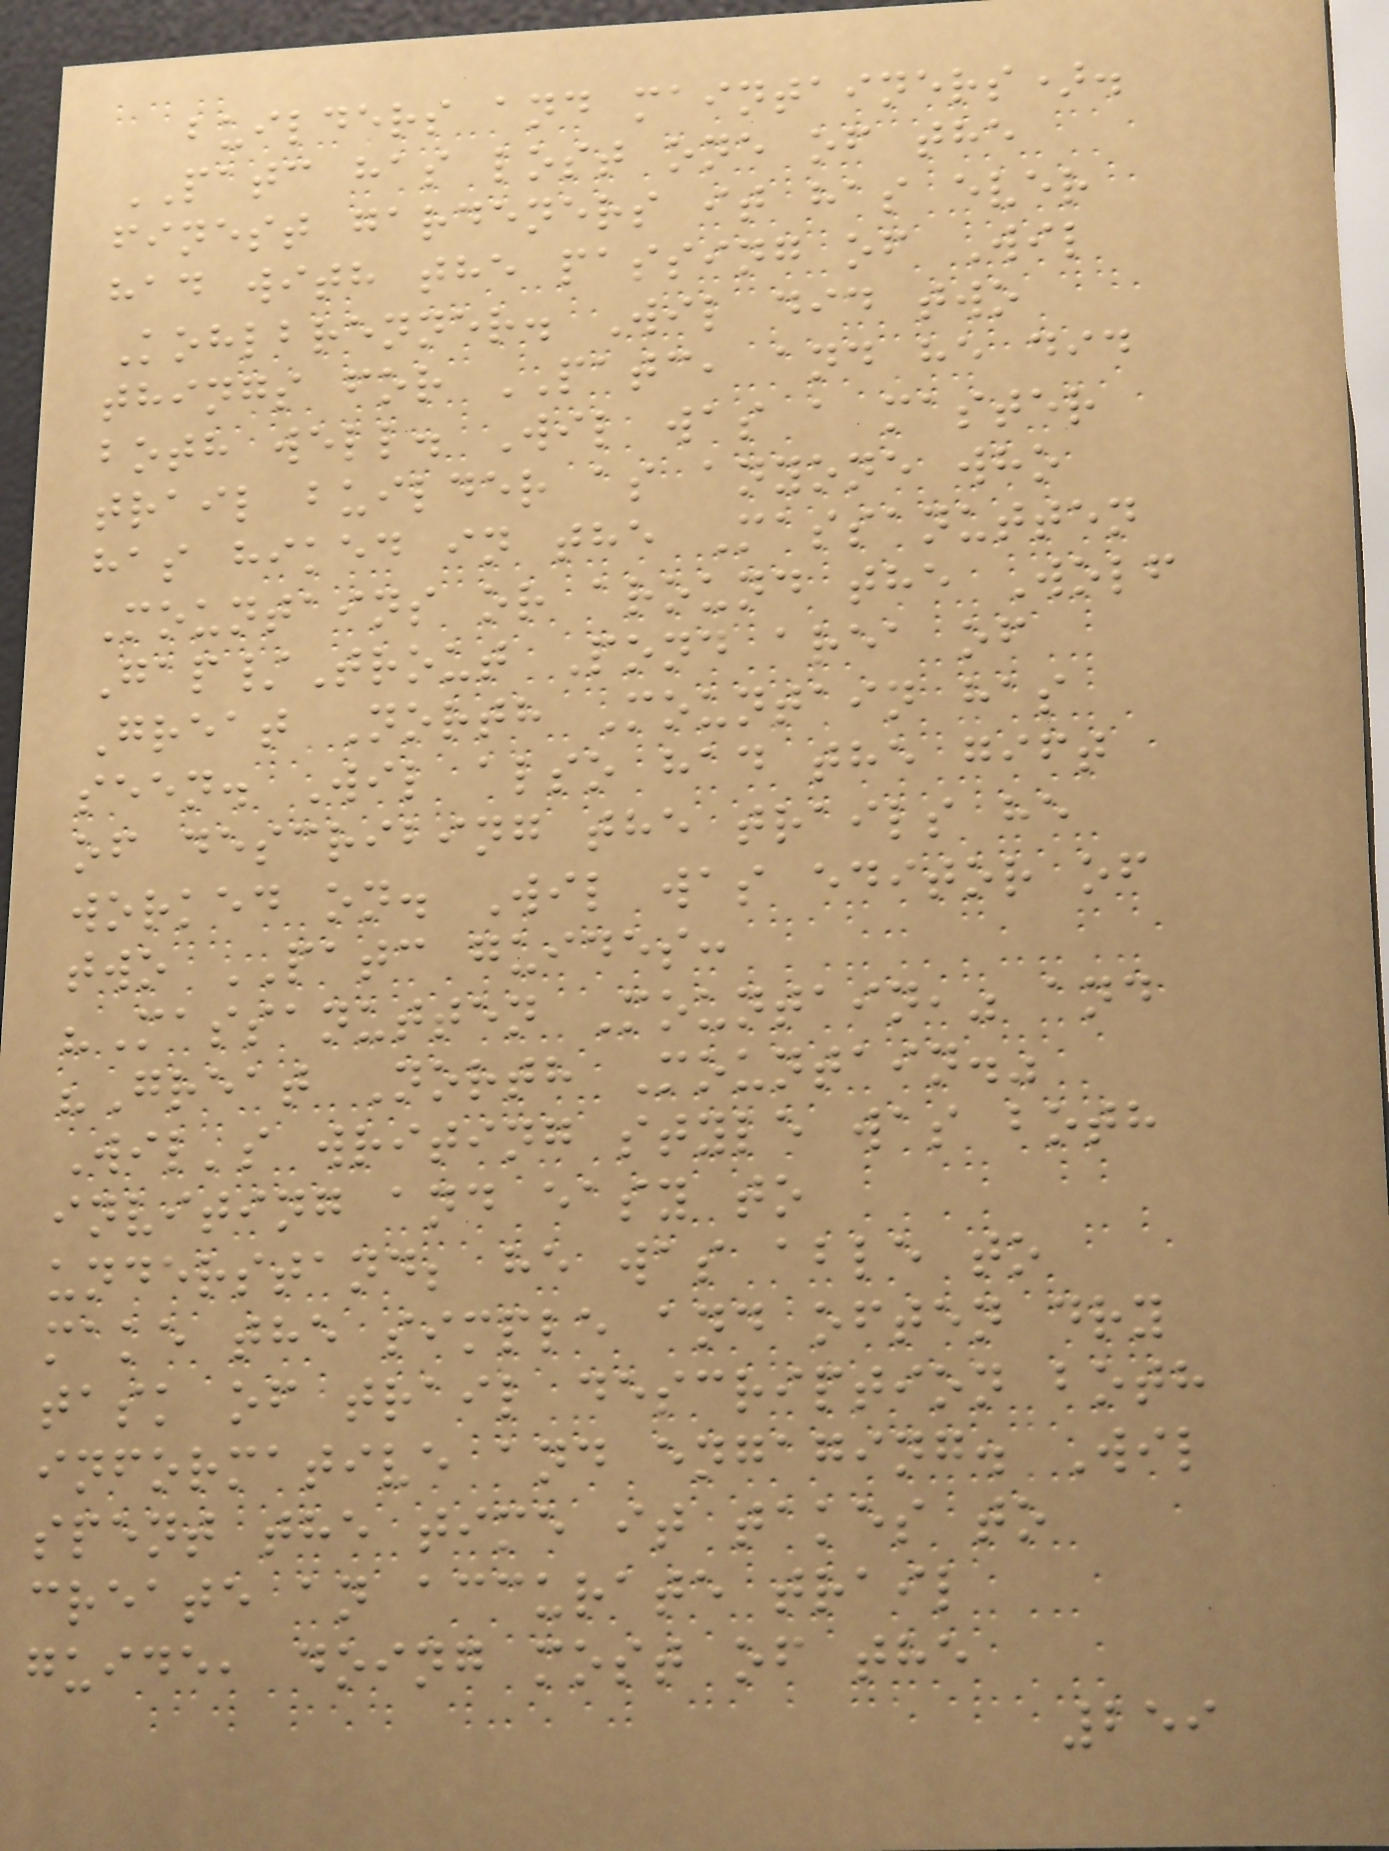builders and maintainers).
PATC has lost one of the
finest gardeners it has ever
had with the passing of Wil
Kohlbrenner. Wil did two
things for PATC, and he did
both well. Wil was a master
trail builder as anyone who
has hiked in the Massanutten
Mountains or around the Wolf
Gap/Trout Pond area of
Great North Mountain has
seen. Wil also had the gift
of describing the trails he
worked on. Wil was editor of
two PATC guides:
"Massanutten Mountain," and
"Great North Mountain."
Wil's writing style was both
inviting and easy to
understand; he was able to
make the simple and often dry
task of trail description both
informative and engaging. Wil
spent the time it takes to
create an accurate trail
guide, doing most of the
259
